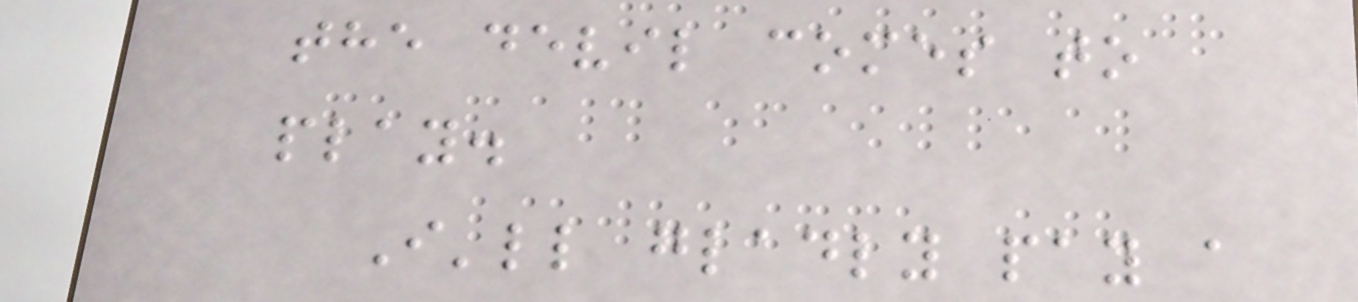the devil comes to
play.
I'll gladly pay a
